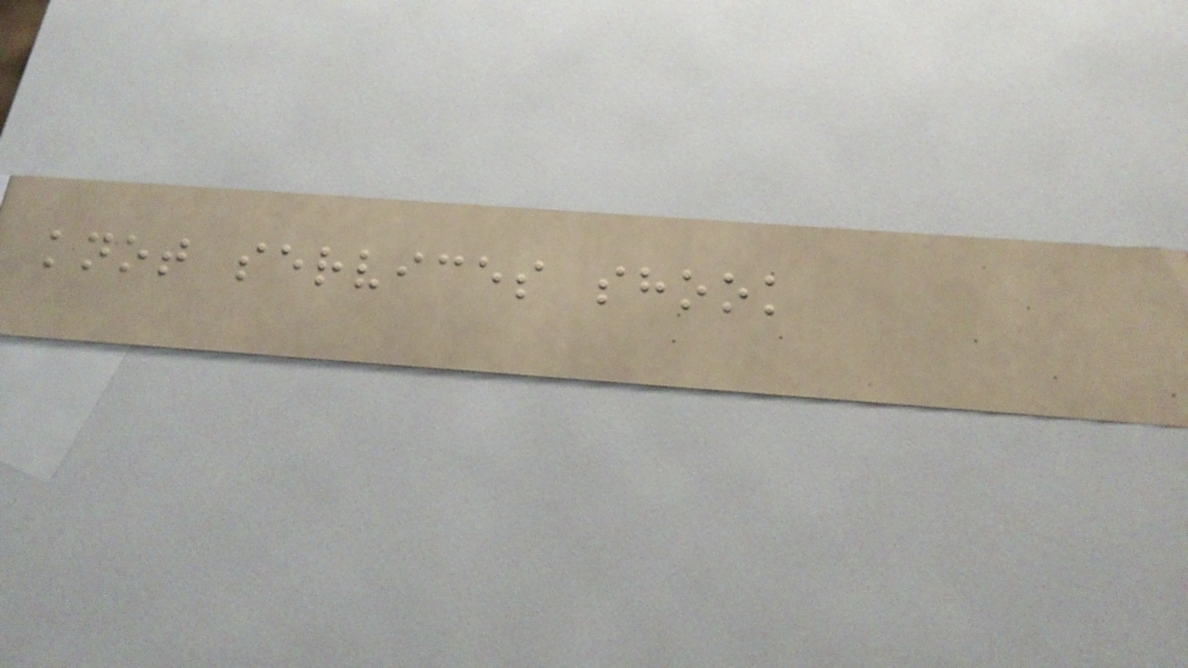knot services shook
